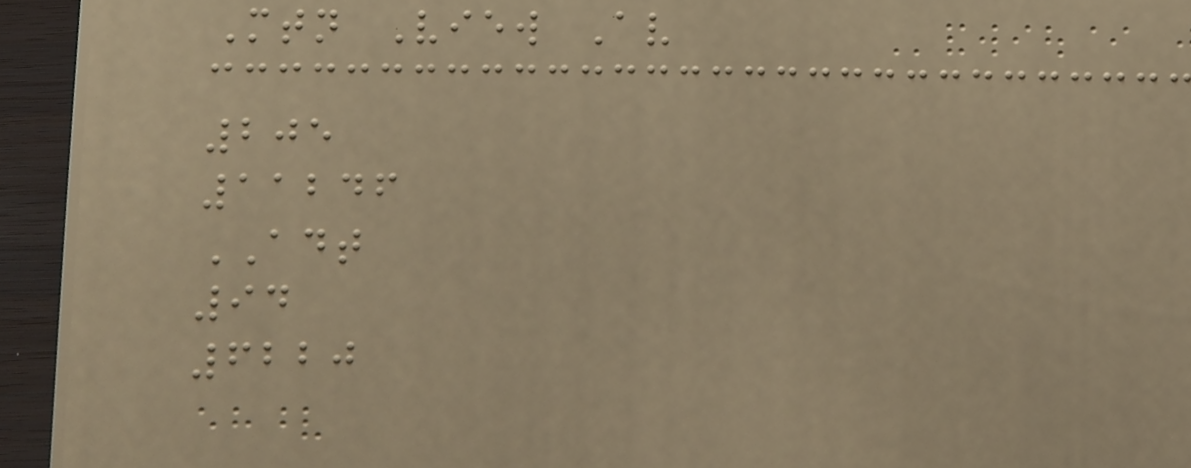Mtn View Av
205
11246
ADT
94
6220
